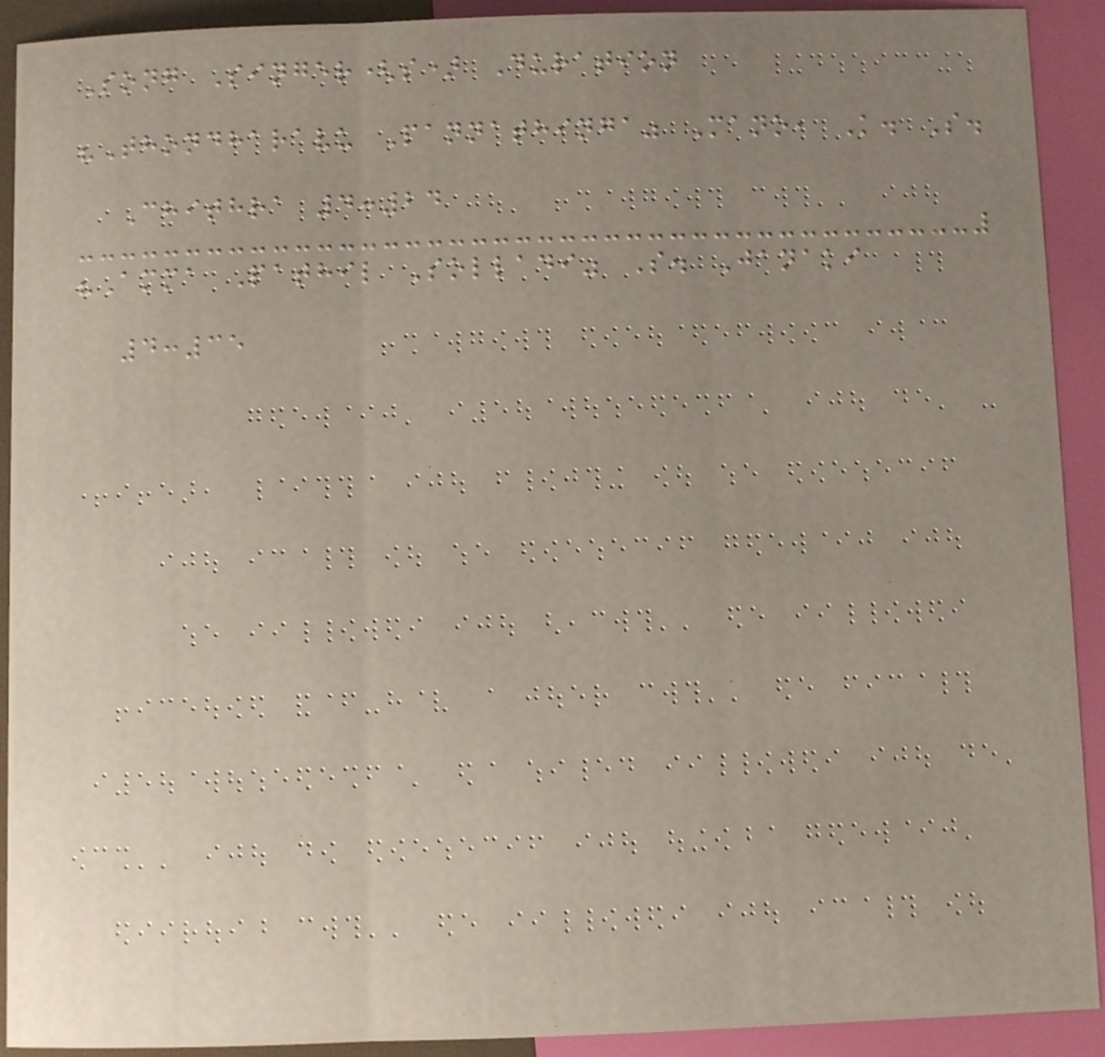Song Singer(s) Duration
"Thondharavu Pannathinga" Mano, K. S.
Chithra 4:24
"Amma Pathil Solladi" S. Janaki
4:35
